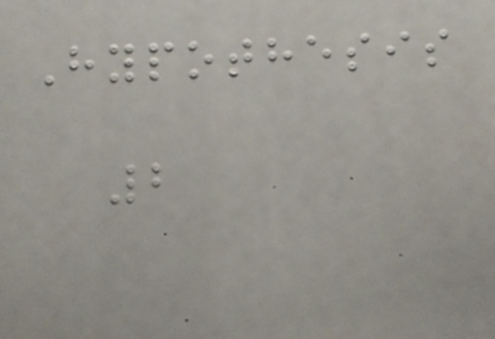Hypothesis
2
